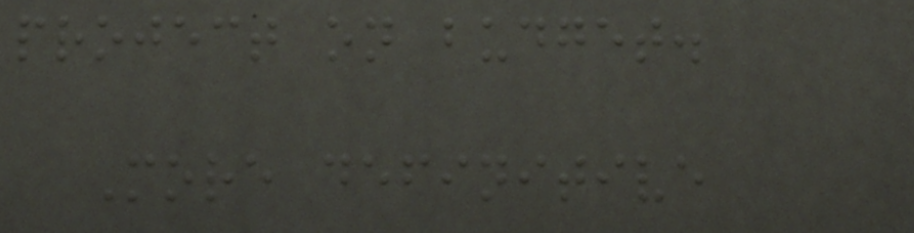project on budget.
More definitive
